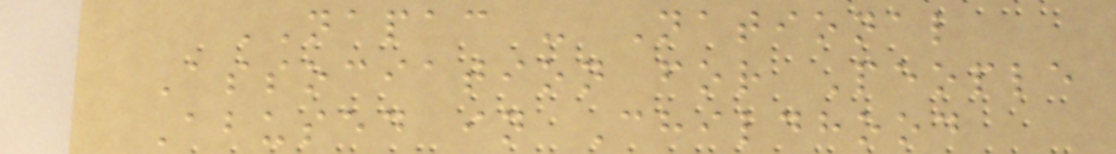NAPAC - National
Association for People
Abused in Childhood
